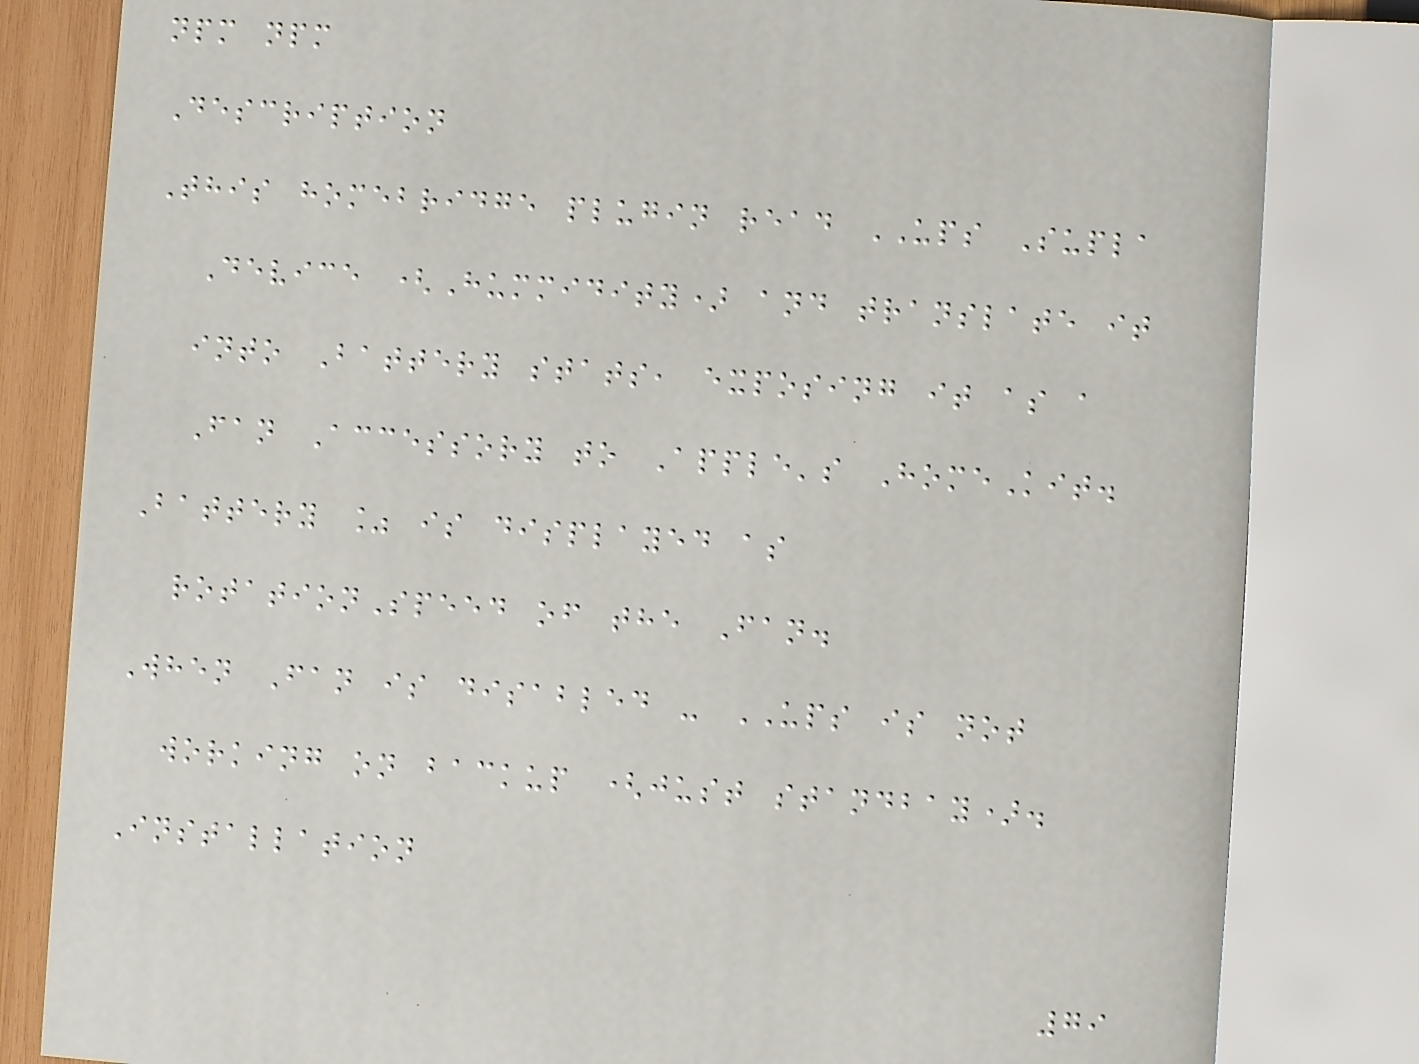npm npm
Description
This homebridge plugin read UPS Supla
Device (Hummidity) and translate it
into Battery stats, exposing it as a
Fan Accessory to Apple's HomeKit.
Battery % is displayed as
rotationSpeed of the Fan.
When Fan is disabled - UPS is not
working on backup (just standbay).
Installation
79
